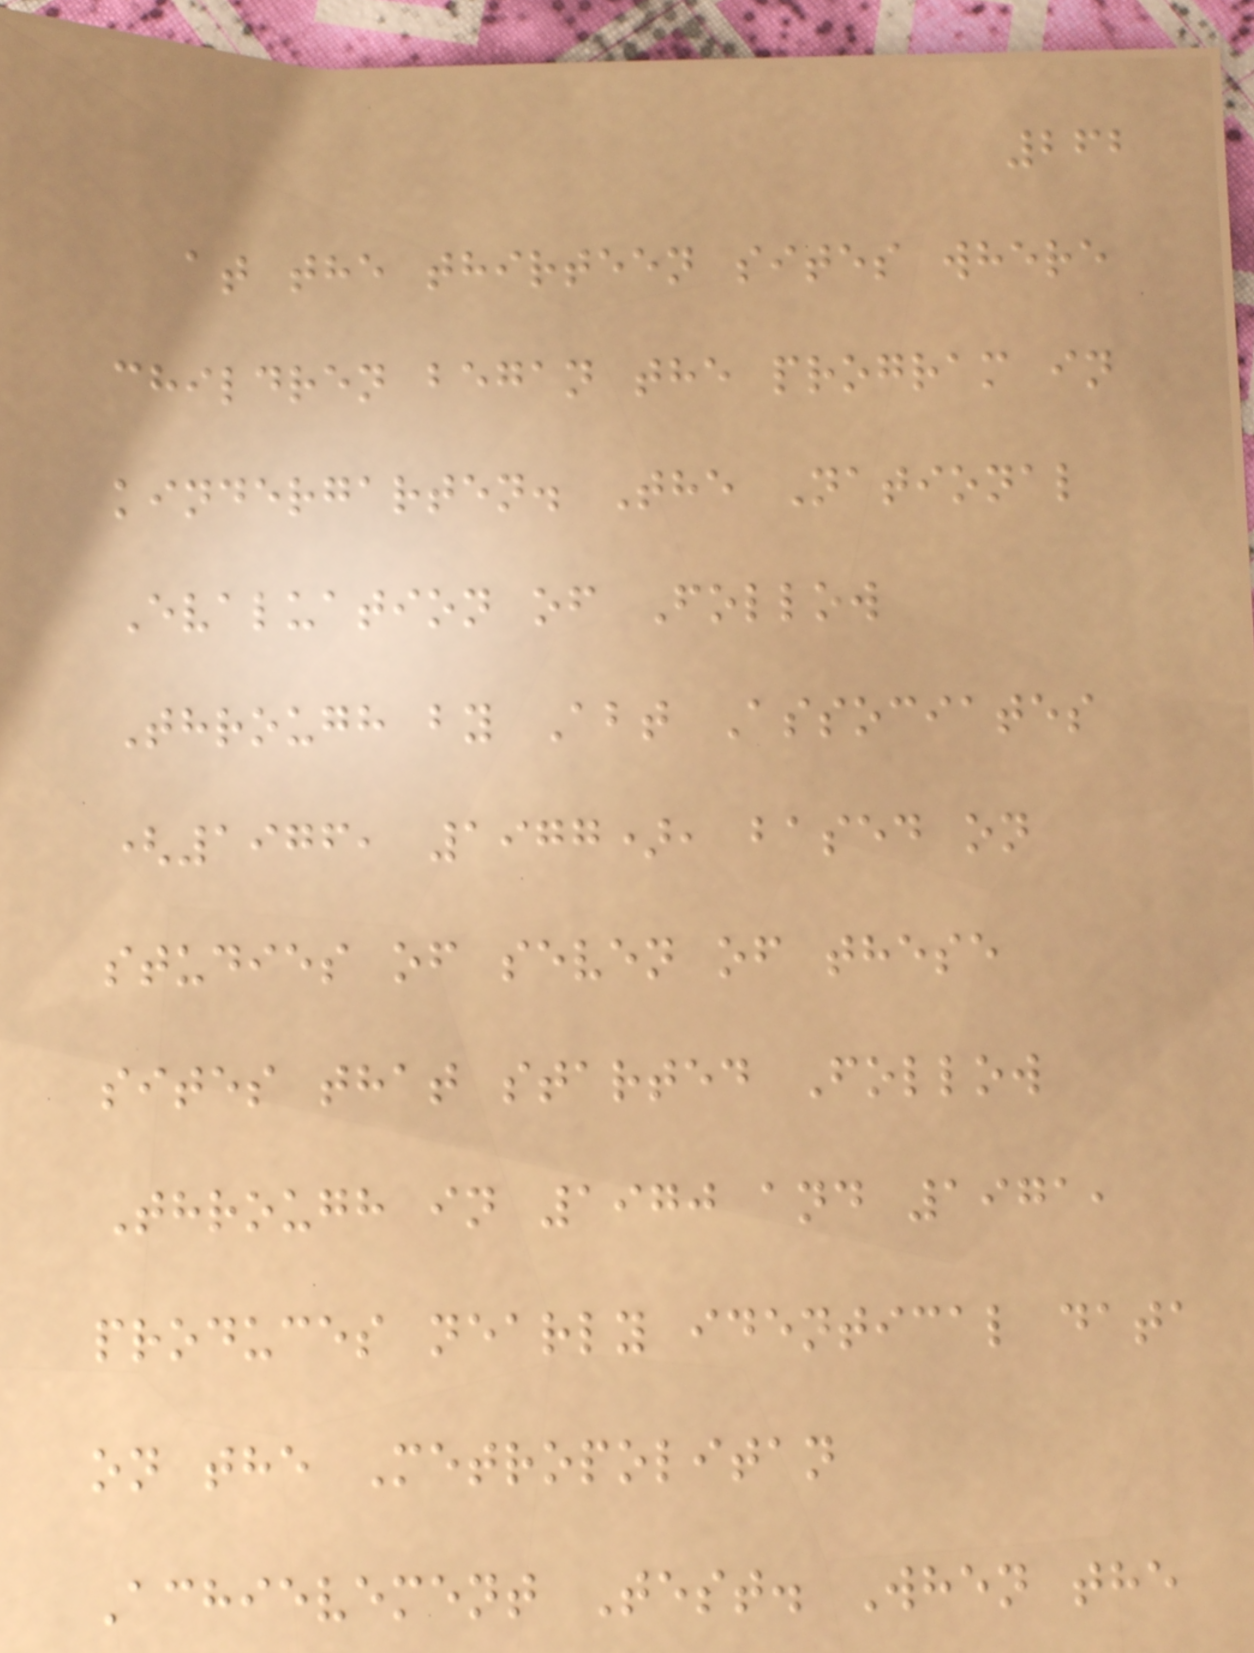262
at the thirteen sites where
children began the program in
kindergarten. The National
Evaluation of Follow
Through by Abt Associates
(1976, 1977), based on
studies of seven of these
sites that started Follow
Through in 1970 and 1971,
produces nearly identical data
on the Metropolitan
Achievement Test. When the
